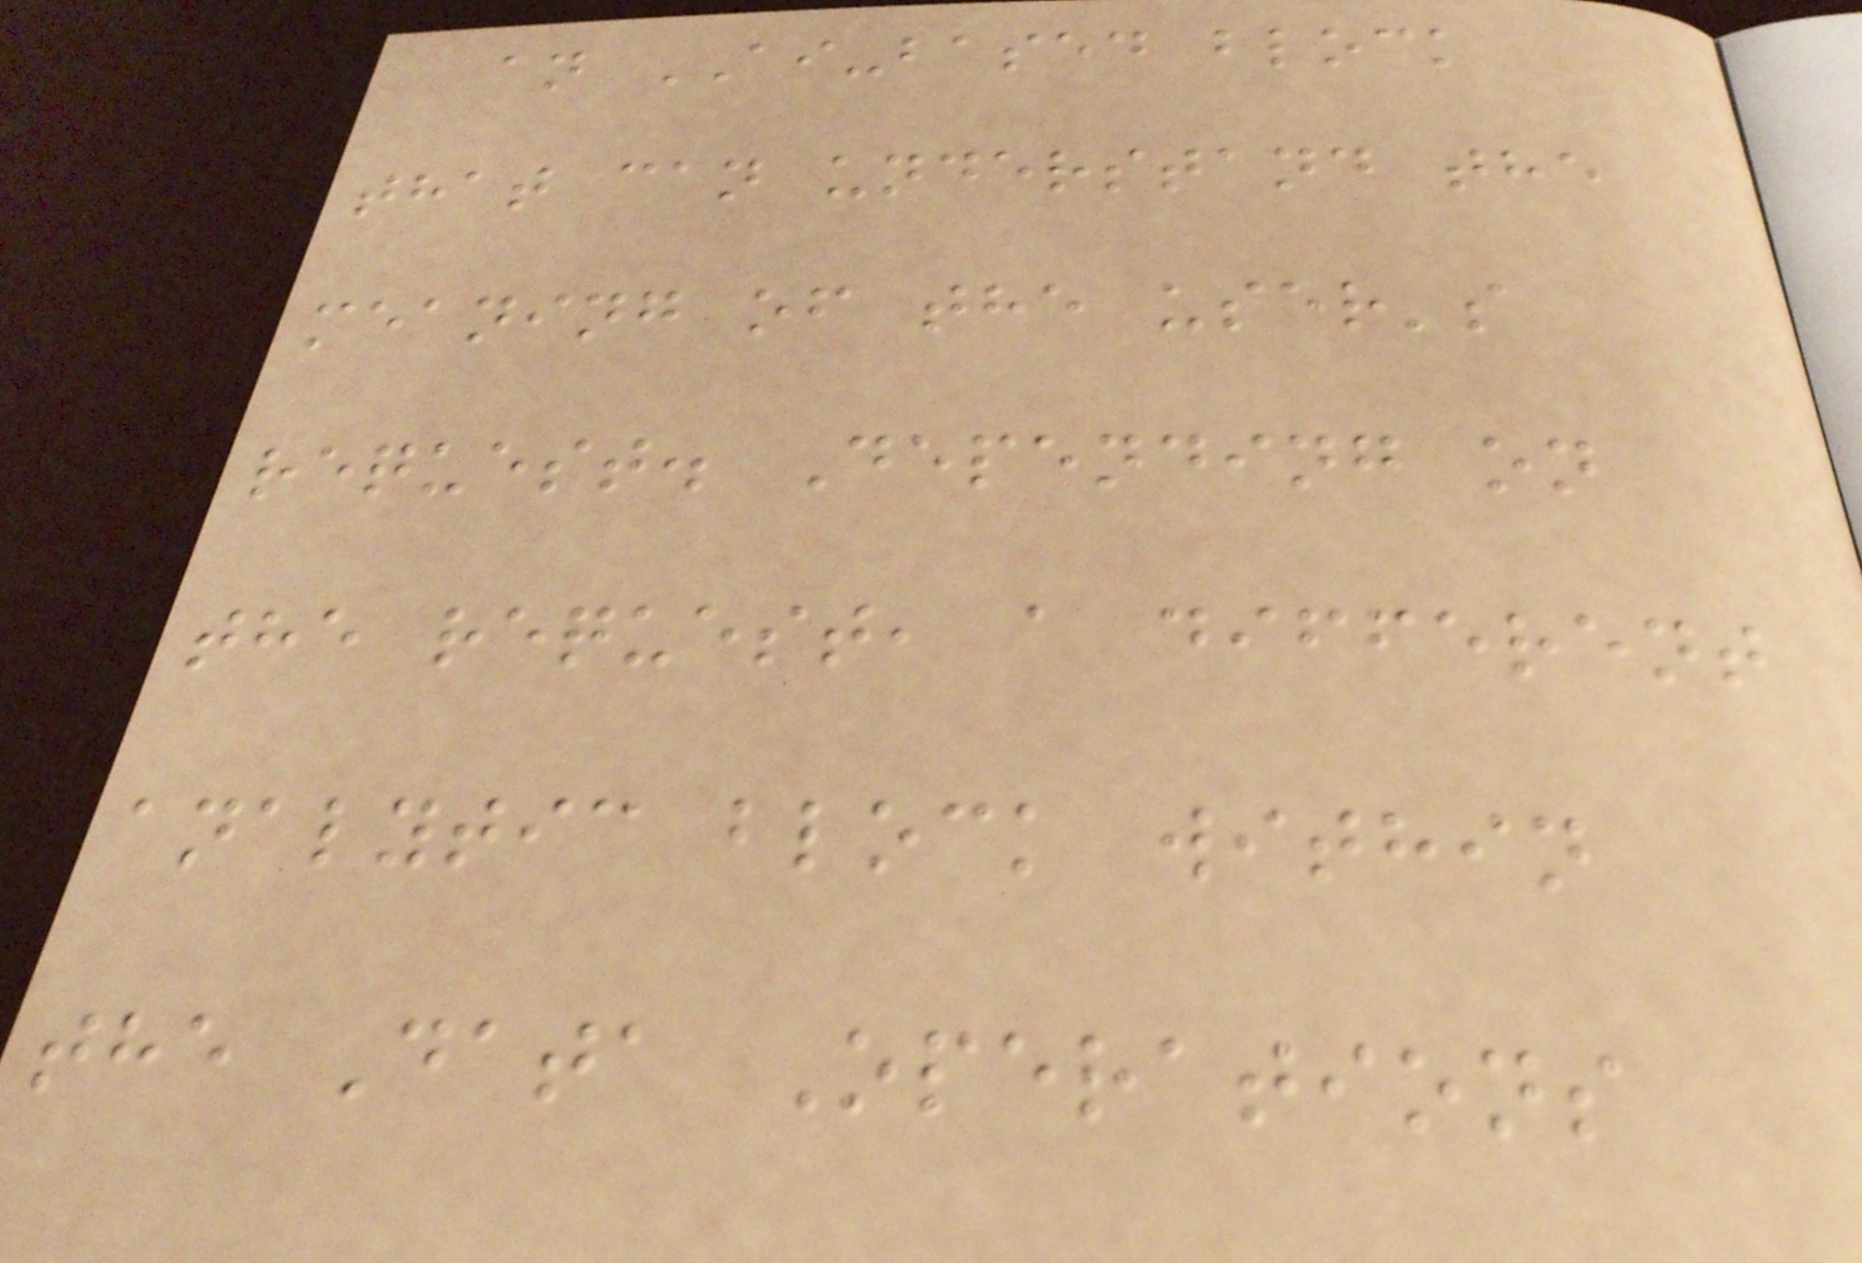an AI-based block
that can understand the
meaning of the user's
request. Depending on
the request, a different
analytic block within
the Data Operations
